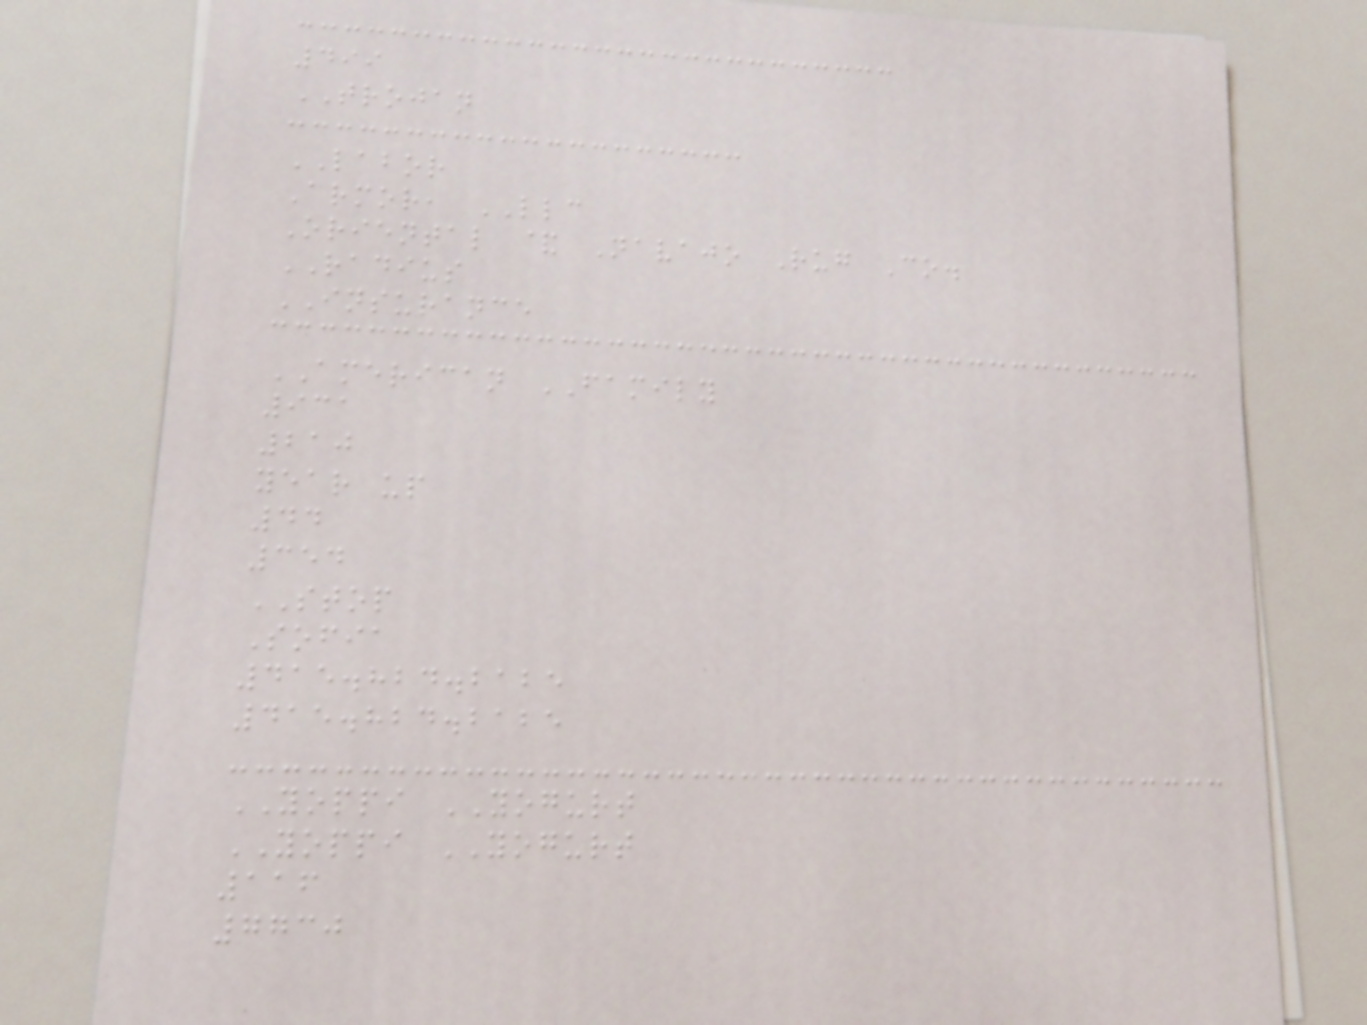499
TROJAN
LABOR
Armor, LLC
Oriental & Navajo Rug Co.
RADIUS
INSURANCE
AMERICAN FAMILY
931
210
year up
44
354
STOP
Sofia
415.824.2125
415.824.2125
YOPPI YOGURT
YOPPI YOGURT
116
7730
